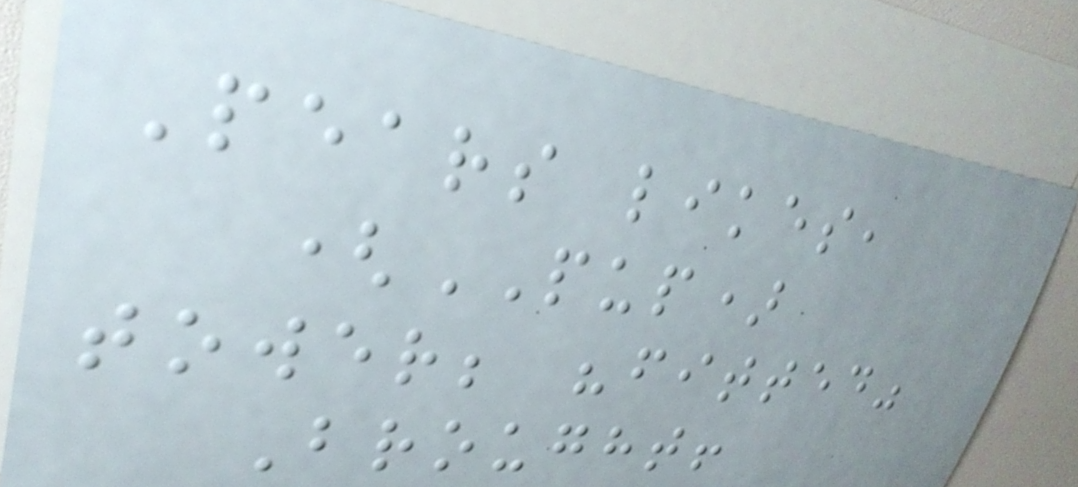Pears likes,
(PUP)
tower; "fitted"
Brought!
